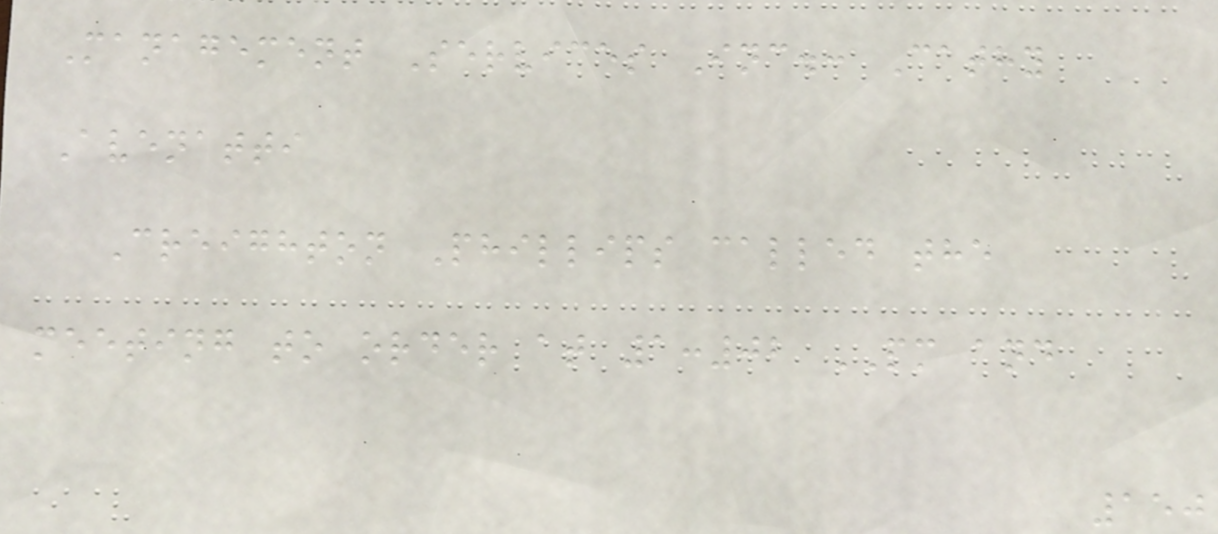Management Services Inc.: Cathy
Avenatti
Creighton Phillips called the
meeting to order at 1:02 PM and
150
